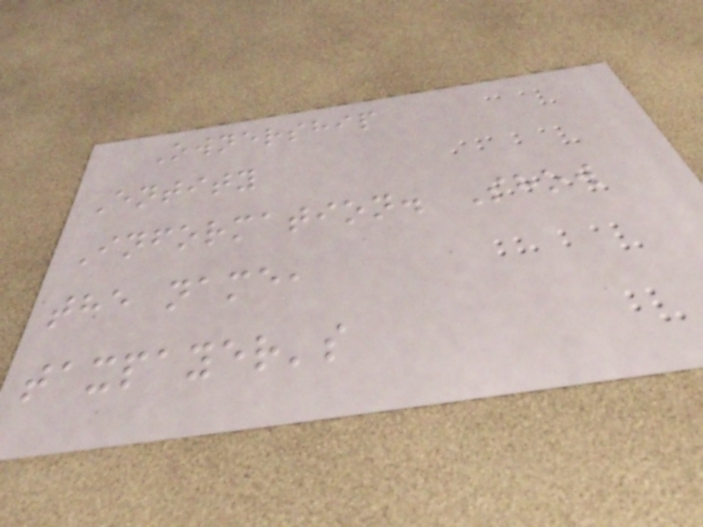Ownership
Entity
Information. Show
the name,
taxpayer's
